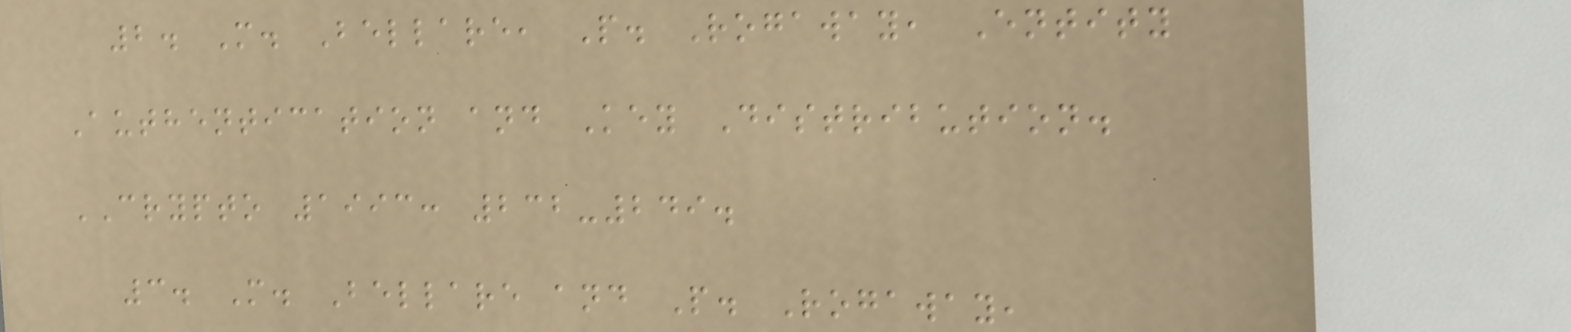2. M. Bellare, P. Rogaway, Entity
Authentication and Key Distribution.
CRYPTO 1993: 232-249.
3. M. Bellare and P. Rogaway,
